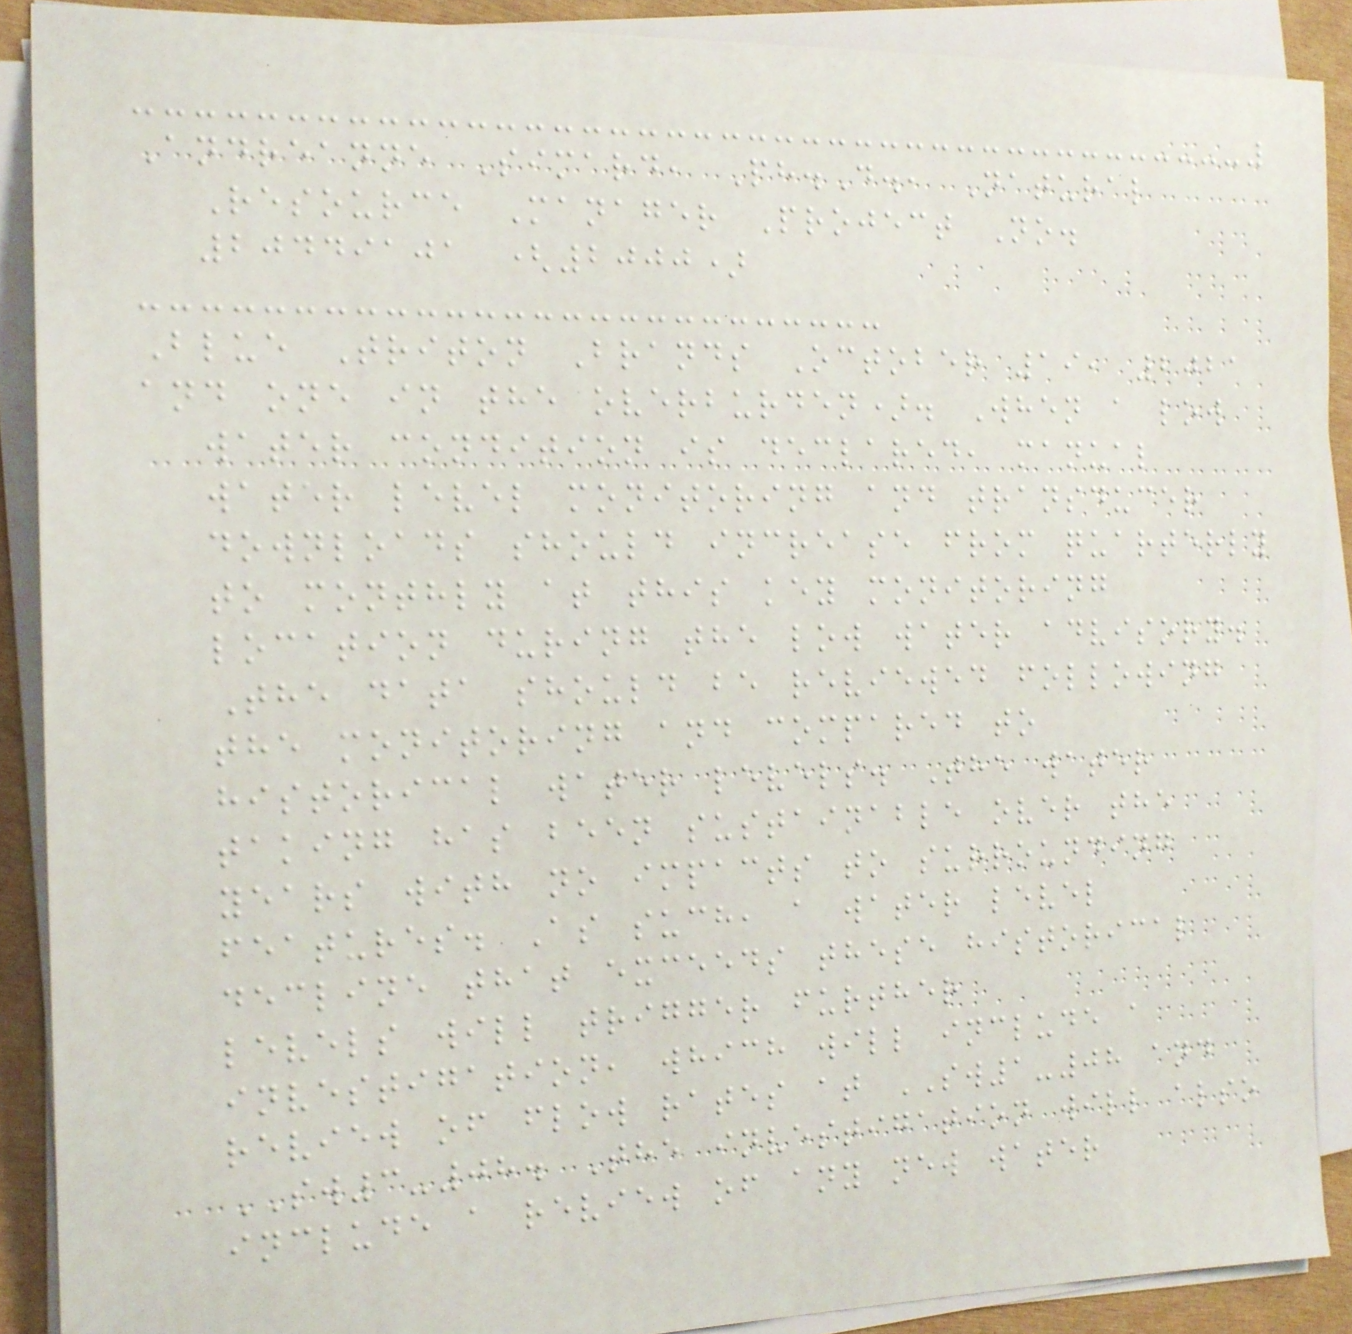Andreanne Simard, Ph.D., Natural
Resource Manager Project No.
20449101 (2000)
Blue Triton Brands October 19, 2021
and one in the overburden). When a low
water condition is declared, manual
water level monitoring and transducer
downloads should increase from quarterly
to monthly at this key monitoring
location during the low water advisory.
The data should be reviewed following
the monitoring and compared to
historical water levels. The water
taking has been sustainable over the
years with no impacts to surrounding
features. As such, a water level
decline that exceeds these historical
levels will trigger further
investigation, which will include a
review of flow rates at SW1-08 and
SW3-08. The investigation will also
include a review of any new water
